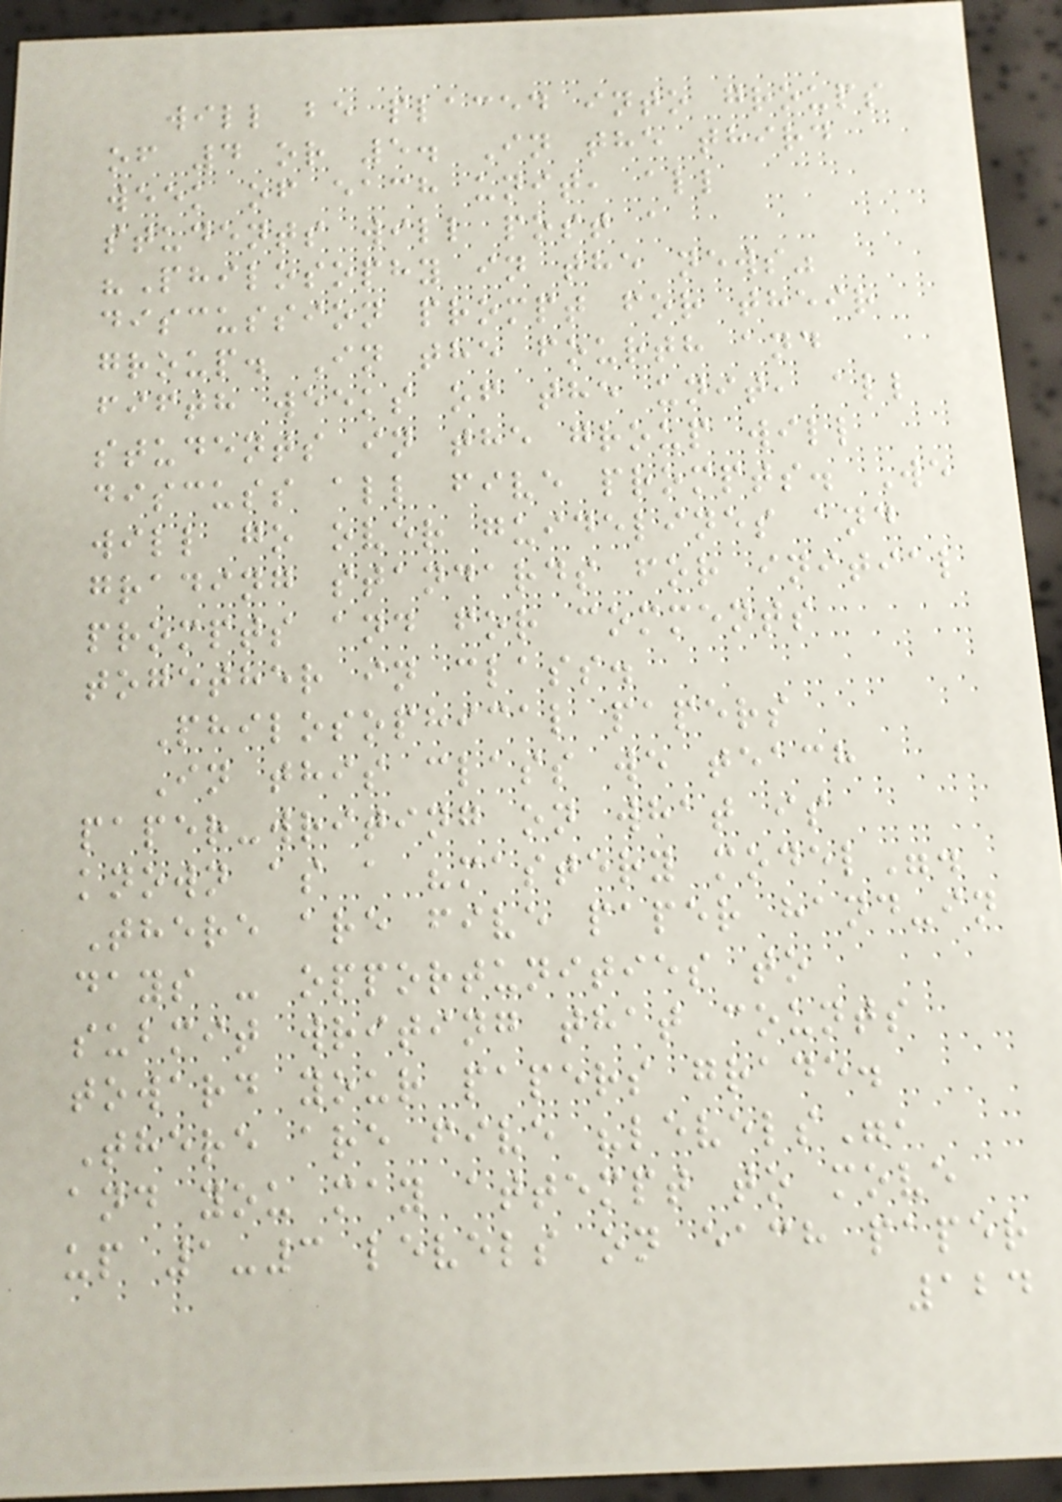will be placed into groups
of 4 or 5. In the third
week of each unit, all
students will post a
"Philosophy in the news"
discussion prompt for their
group. In the fourth and
fifth weeks of the unit, all
students in the group will
discuss all five prompts. We
will go over guidelines and
grading standards for initial
prompts and for comments
together in class.
Philosophical papers
In this class we teach
paper-writing on what is
known as a "mastery model".
There are five paper hand-in
days - opportunities to
submit writing that counts
toward your papers grade.
There are five "levels",
and you may attempt to move
up 1-3 levels on each paper
124
